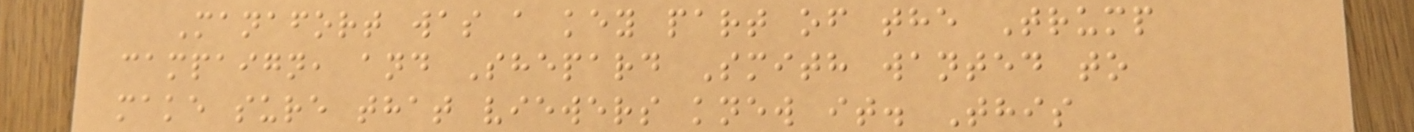Manafort was a key part of the Trump
campaign, and Shepard Smith wanted to
make sure that viewers knew it. This
